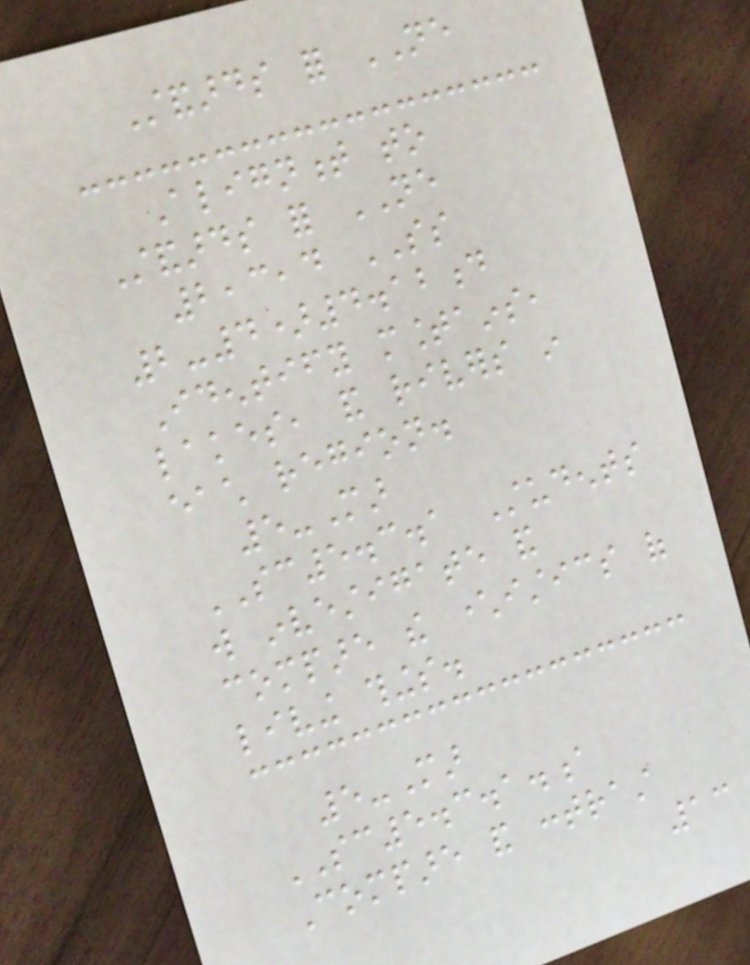Standards for NE
Alignment to
Standards for NE
2,3,4 SS
2-4)4.12d
Identify mountains,
lakes, and rivers in
each region.
5-Mar
SC5.3.1 Students
will investigate and
compare the characteristics of
living things.
5-Mar
SC5.3.1.a
Compare and contrast
13
